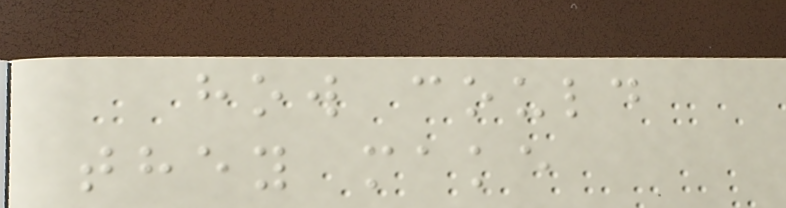how could
they make
